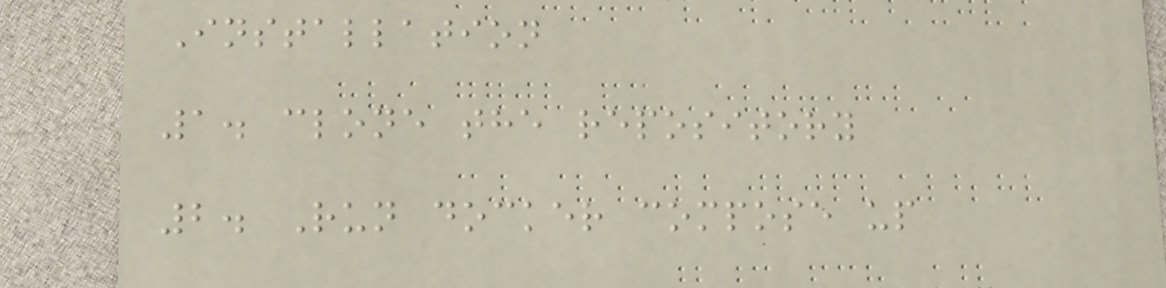Installation
1. clone the repository
2. Run docker compose up
